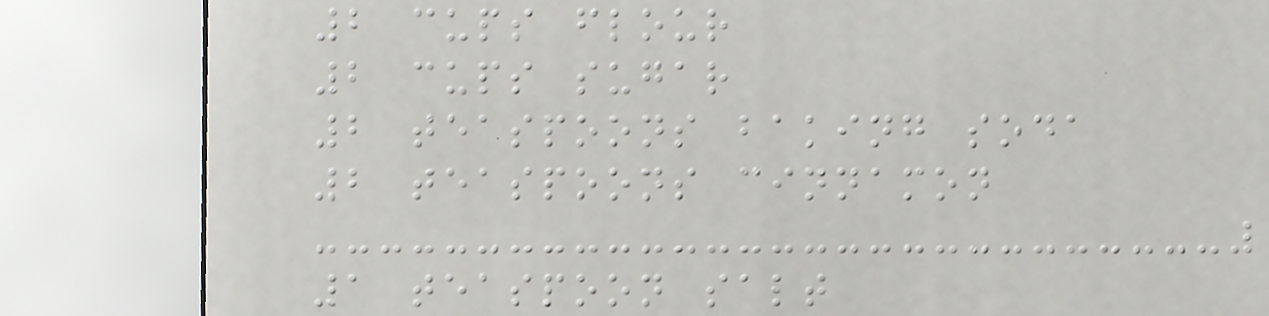2 cups flour
2 cups sugar
2 teaspoons baking soda
2 teaspoons cinnamon
1 teaspoon salt
